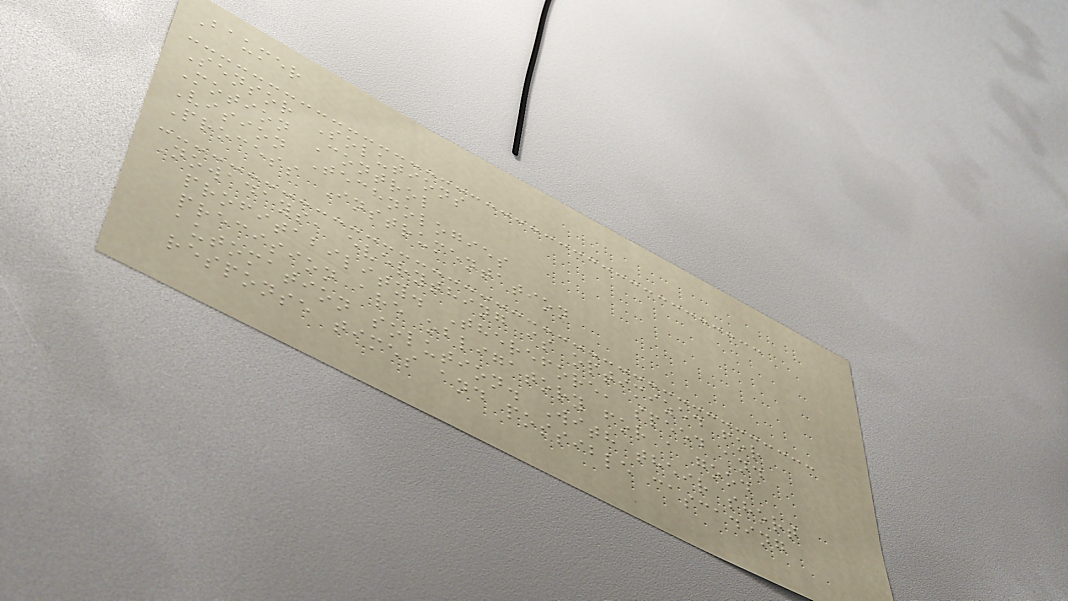Baumer
Sensor Solutions
Motion Control
Vision Technologies
Process Instrumentation
Nowadays, everything is optimized for
profitability. Therefore, speed and
precision are obligatory for a good
automation solution. With their short
response times and possible cascading
